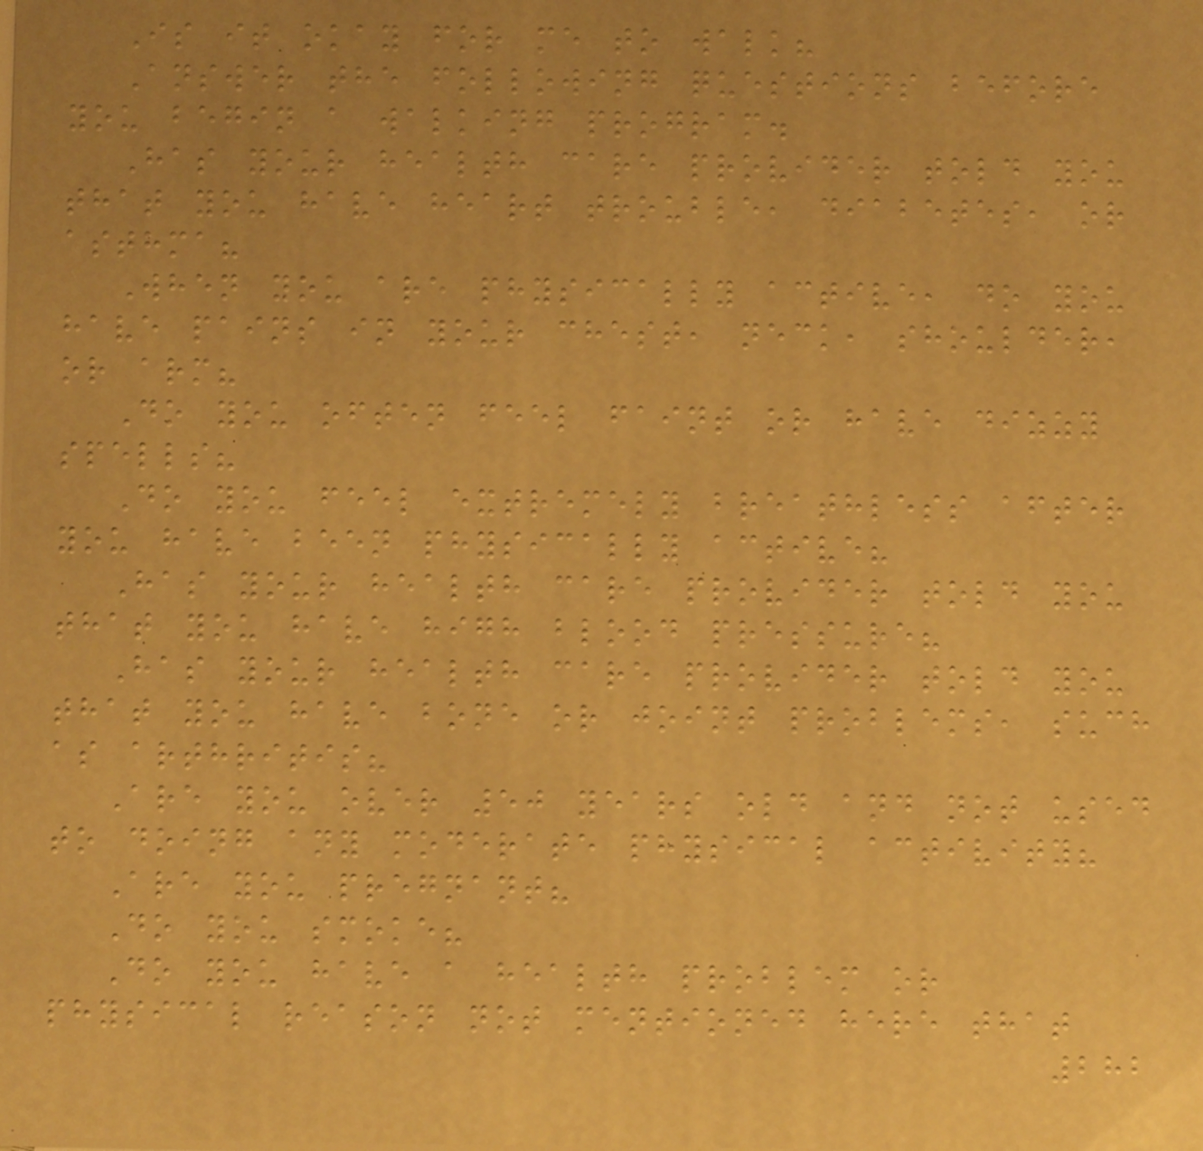Is it okay for me to walk?
Answer the following questions before
you begin a walking program.
Has your health care provider told you
that you have heart trouble, diabetes, or
asthma?
When you are physically active, do you
have pains in your chest, neck, shoulder,
or arm?
Do you often feel faint or have dizzy
spells?
Do you feel extremely breathless after
you have been physically active?
Has your health care provider told you
that you have high blood pressure?
Has your health care provider told you
that you have bone or joint problems, such
as arthritis?
Are you over 50 years old and not used
to doing any moderate physical activity?
Are you pregnant?
Do you smoke?
Do you have a health problem or
physical reason not mentioned here that
282
